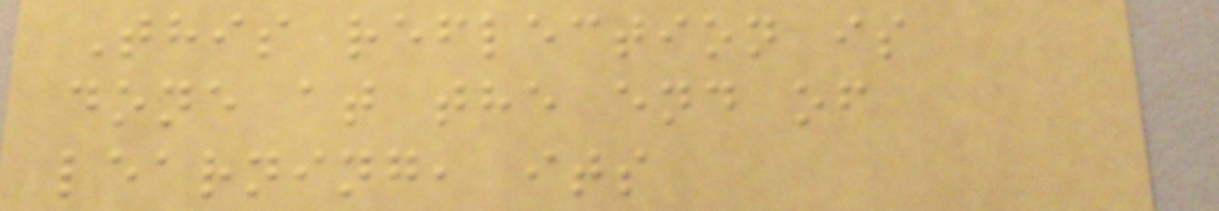This reflection is
done at the end of
learning, its
